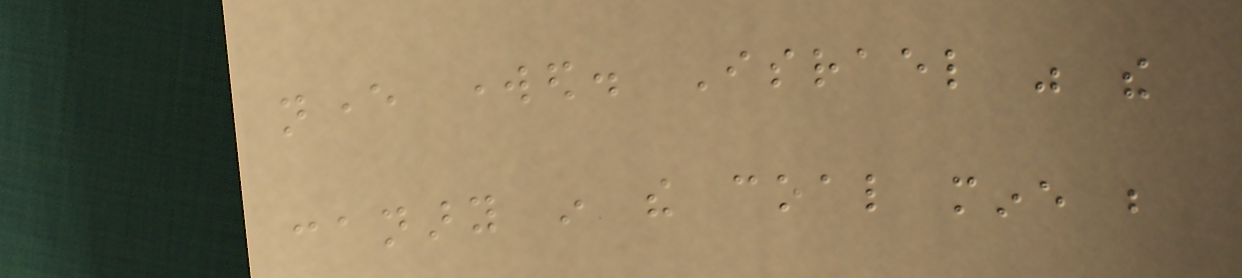never worked. Israel was the
canary in the coal mine but
